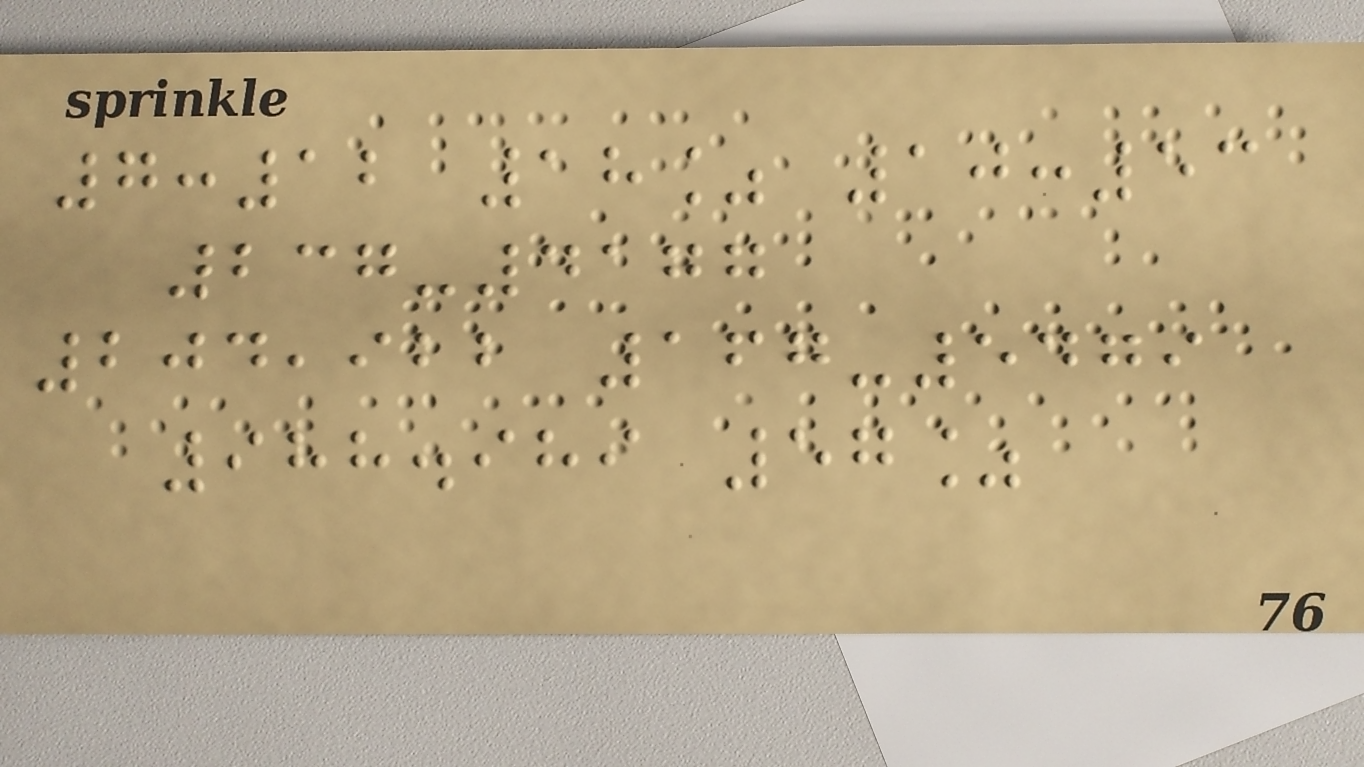7:12 18% 10:53
237-4177
204,922 167-5479
988.989 57%
